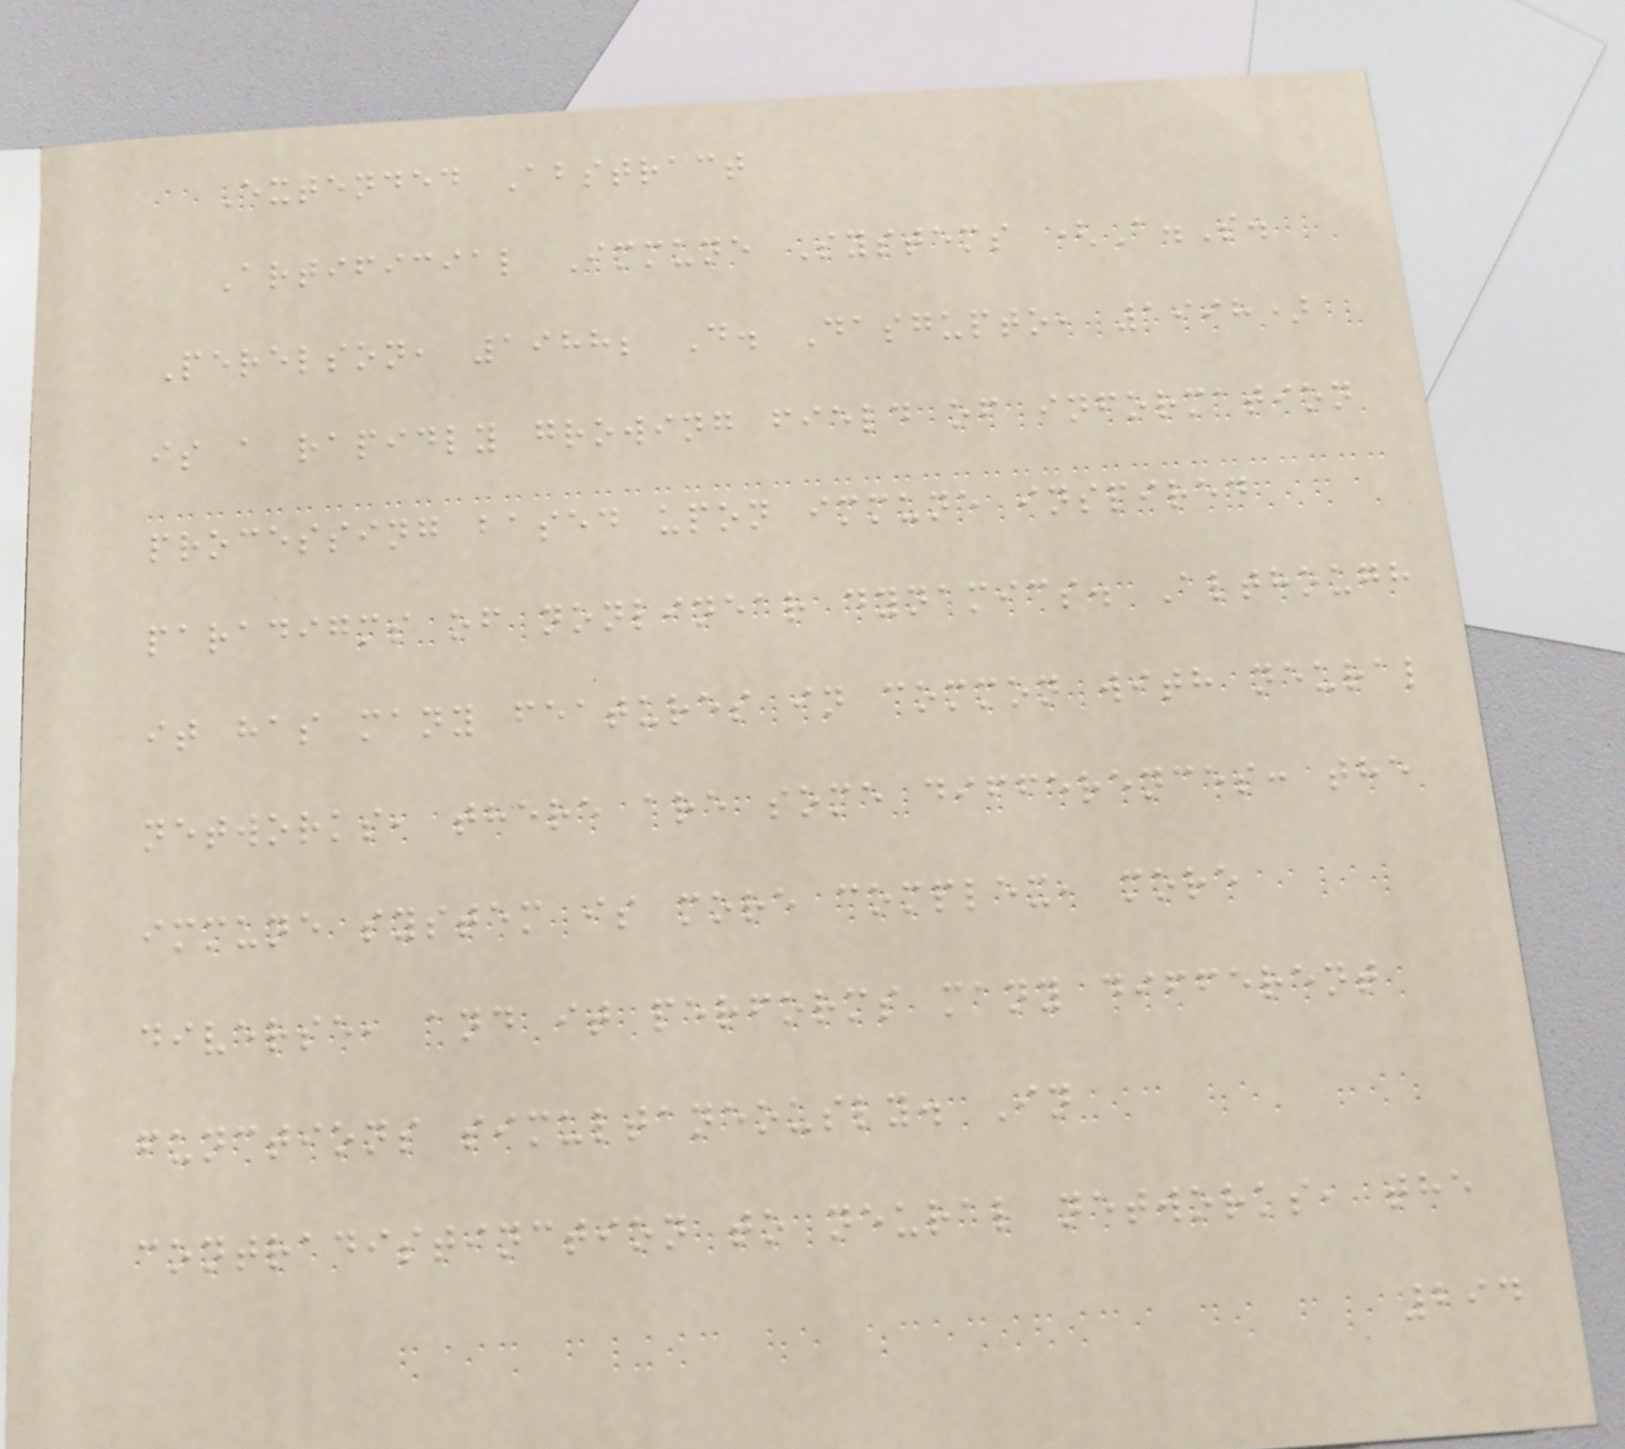Extended Abstract
Artificial Immune Systems (A.S.
Perelson, 1988; D. Dasgupto, 1998)
is a rapidly growing field of information
processing based upon immune inspired
paradigms of nonlinear dynamics. Although
it has many features in common with neural
networks, there are some differences: the
immune system is more complex, more
diverse, and it performs many different
functions simultaneously. In
contradistinction to neural networks, the
294
